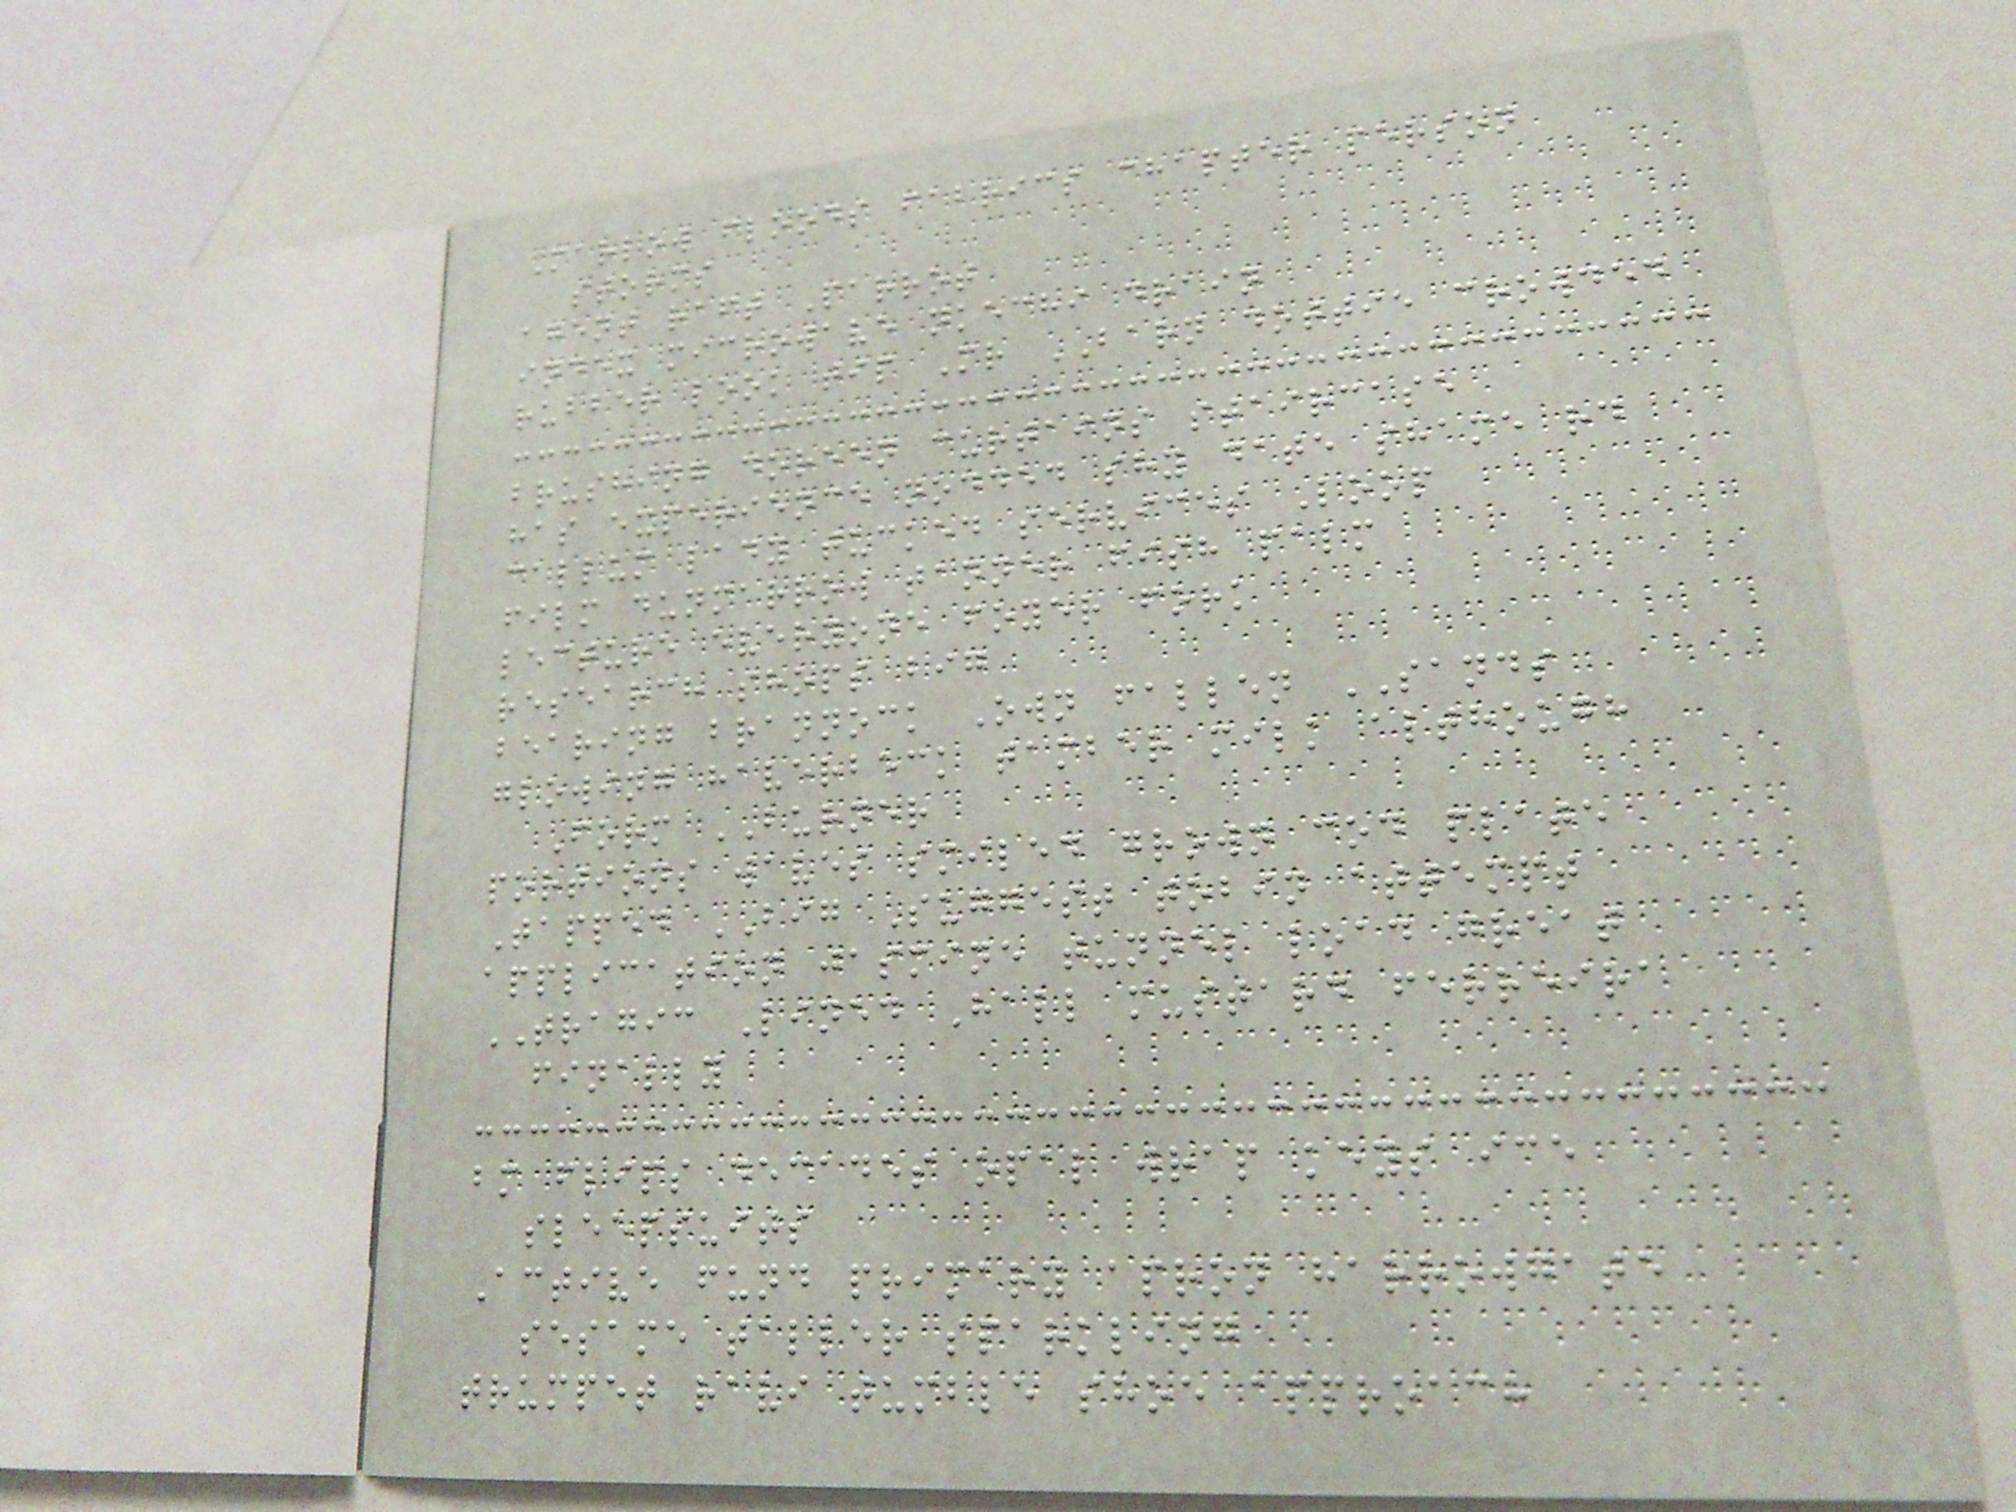Marlow floods fabrics chapter person
storms
agent raft Parrot
index microwave nkechi drain
rubber look tip Mr BARN dottie crowded
brushing doreen curtains staircase
has experience nodded shy date shame rd
callum lady tucked services Loop
film dunmarrow tanner fish palm
lecture everyone foyer fork
research shops big
bearing brannock Own fallen SANDS
glowing haverbeck tamber milk although
Form BURNER
portions waves smiled grown cod plate
Tapped BIG Suggest tobin attempt
application jasmine tunnel load great
TRAGIC Lined Hall mustard ferreira
finally
bm flips decades opal wrap keys ice
sleepsuits
Active fund primary apron harrowgate
sesame taller sparkling
trumpet ravi tumble shoe approach
